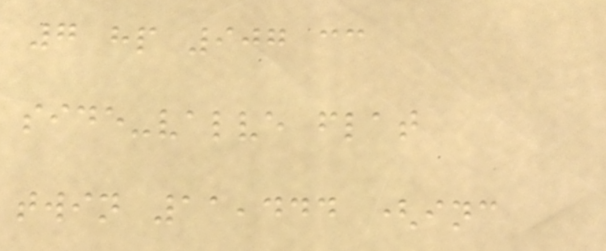7 hp 907 cc
side-valve flat
twin 11,444 (inc
